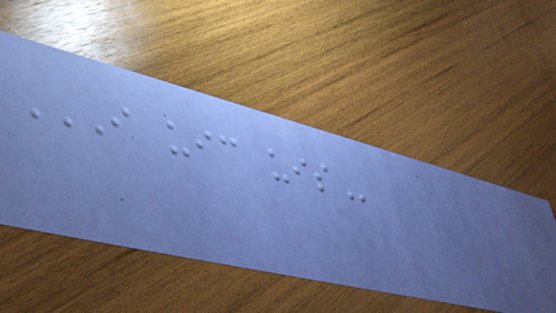I UIC UIS
